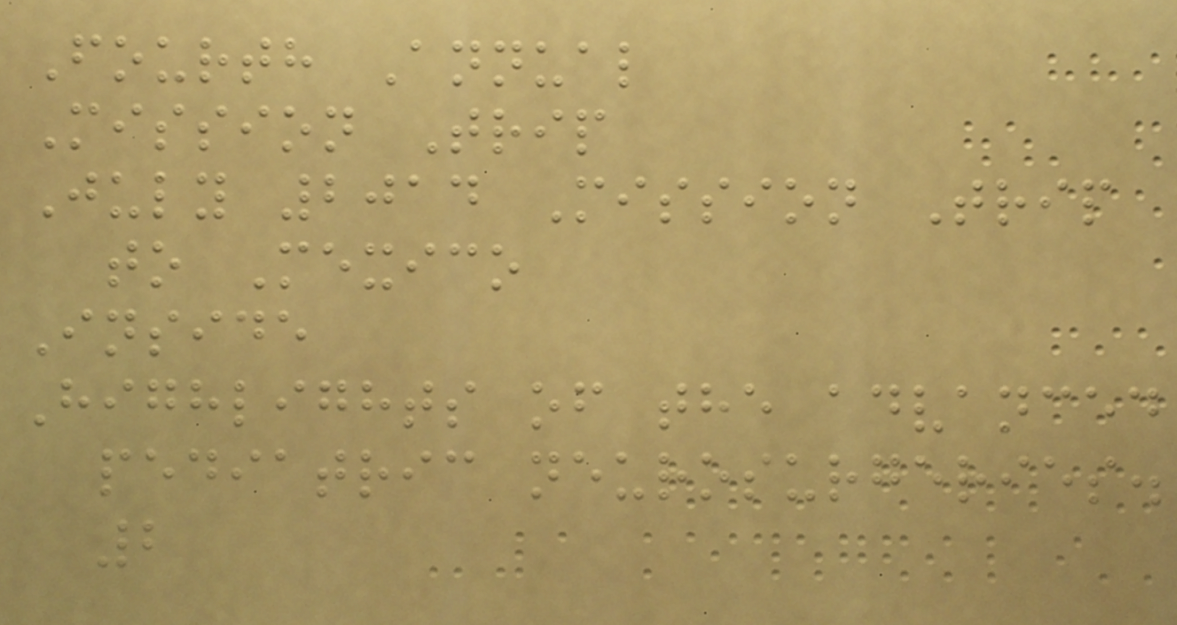Fourth Annual
Mission Trip
July 2014 Mission Trip
to Mexico
Inside
Highlights of the advanced
pediatric neurosurgeries.
2
